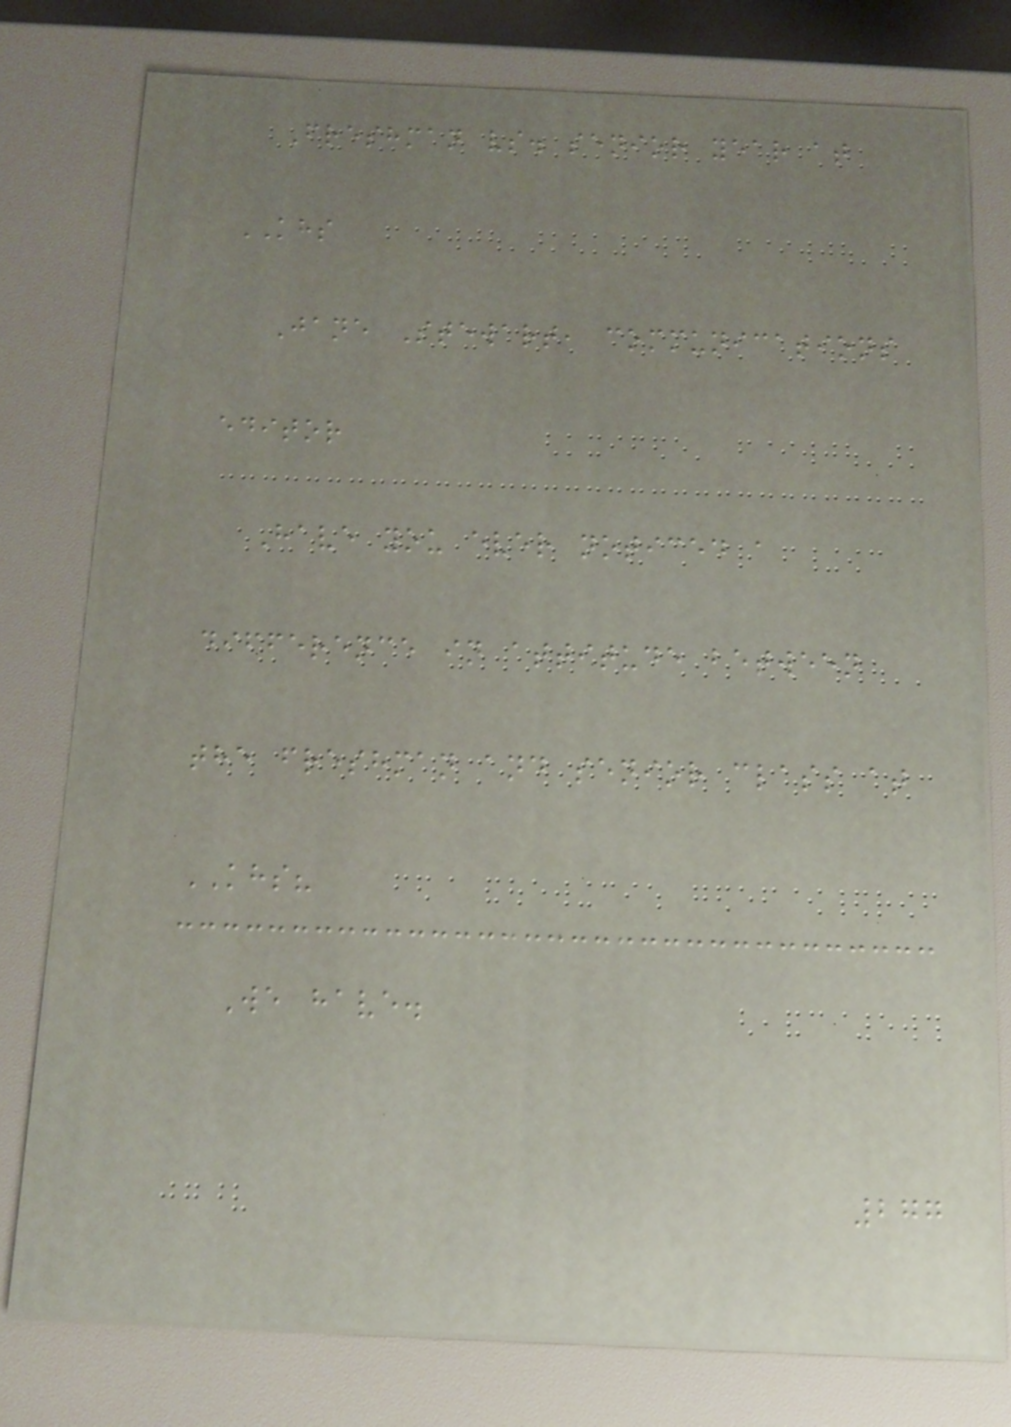Freshman vs. senior year at
KHS
Jane Stewart, communications
editor
Have you ever noticed a
difference in attitude between
the freshman and senior class at
KHS?
We have.
277
